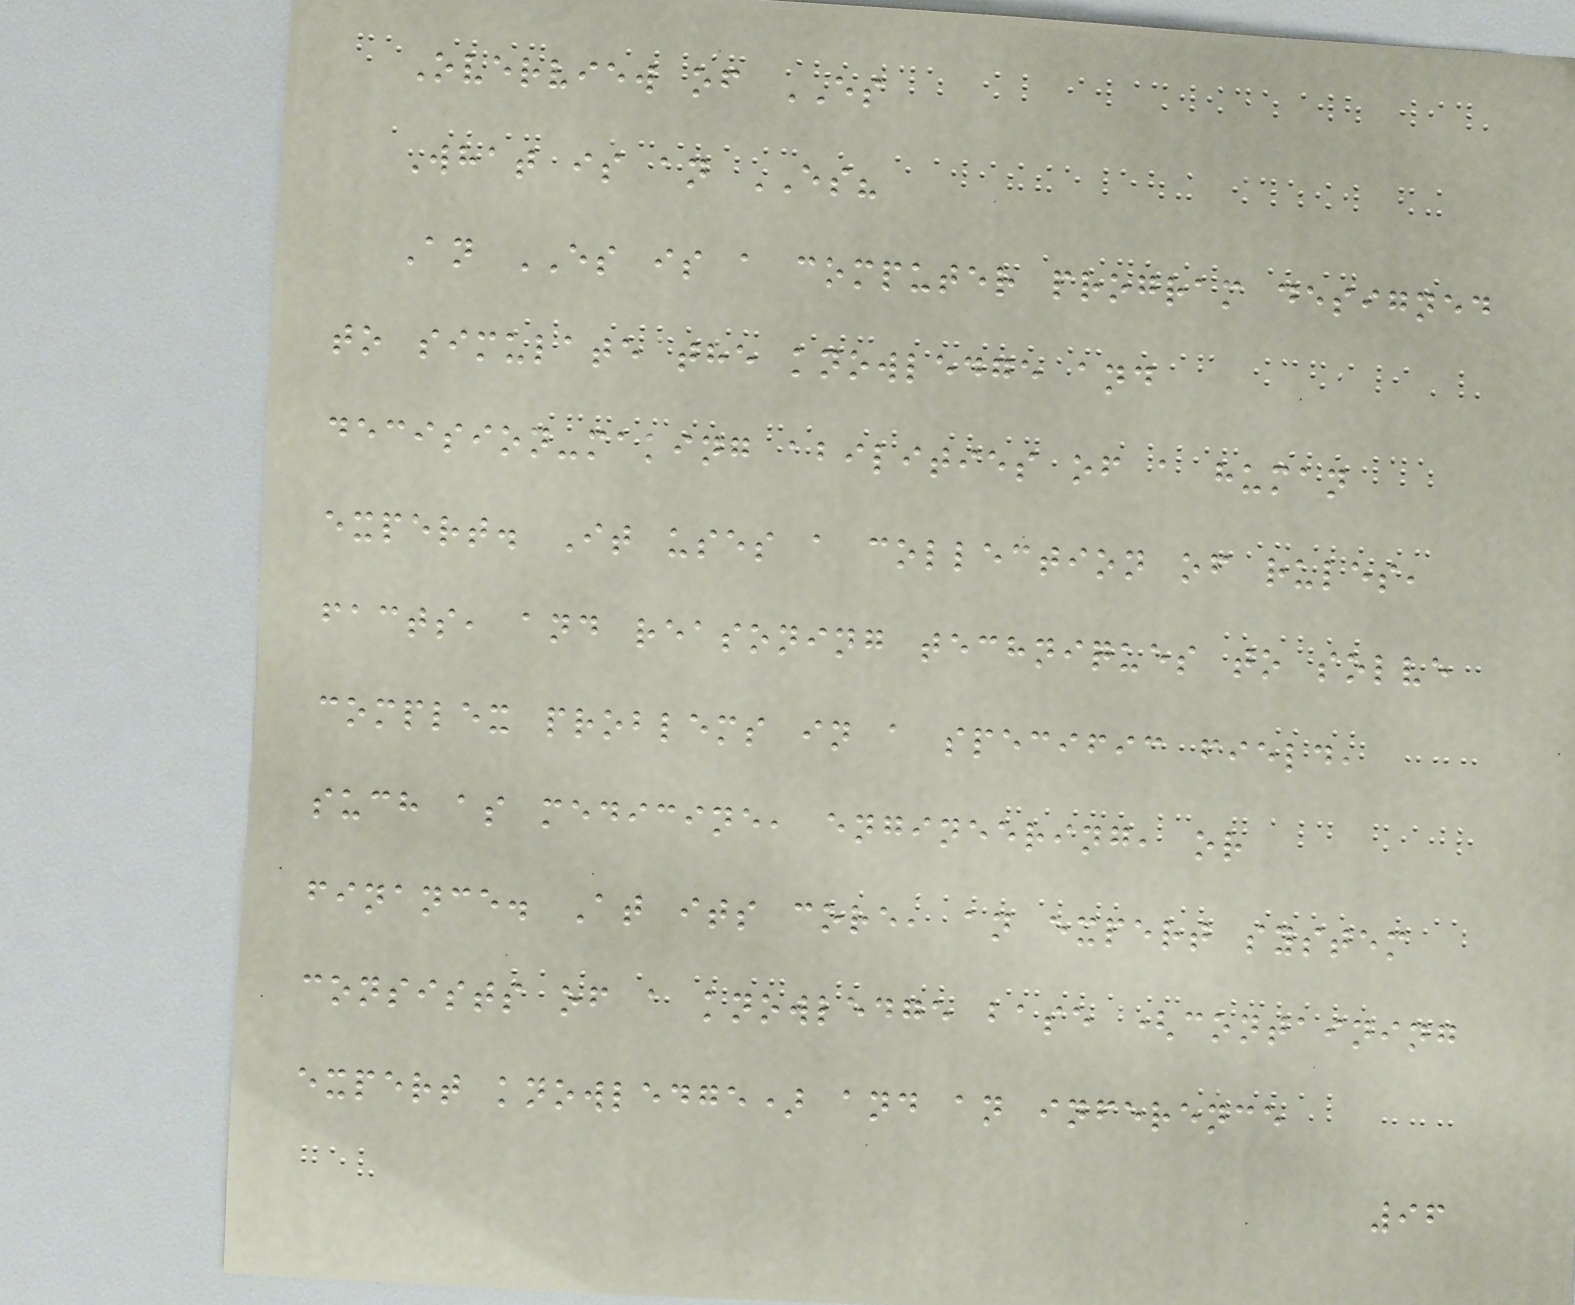Overview of ES
What is an ES?
An ES is a computer program designed
to simulate the knowledge and
decision-making abilities of a human
expert. It uses a collection of rules,
facts, and reasoning techniques to solve
complex problems in a specific field,
such as medicine, engineering, or
finance. At its core, an expert system
consists of a knowledge base (containing
expert knowledge) and an inference
96
